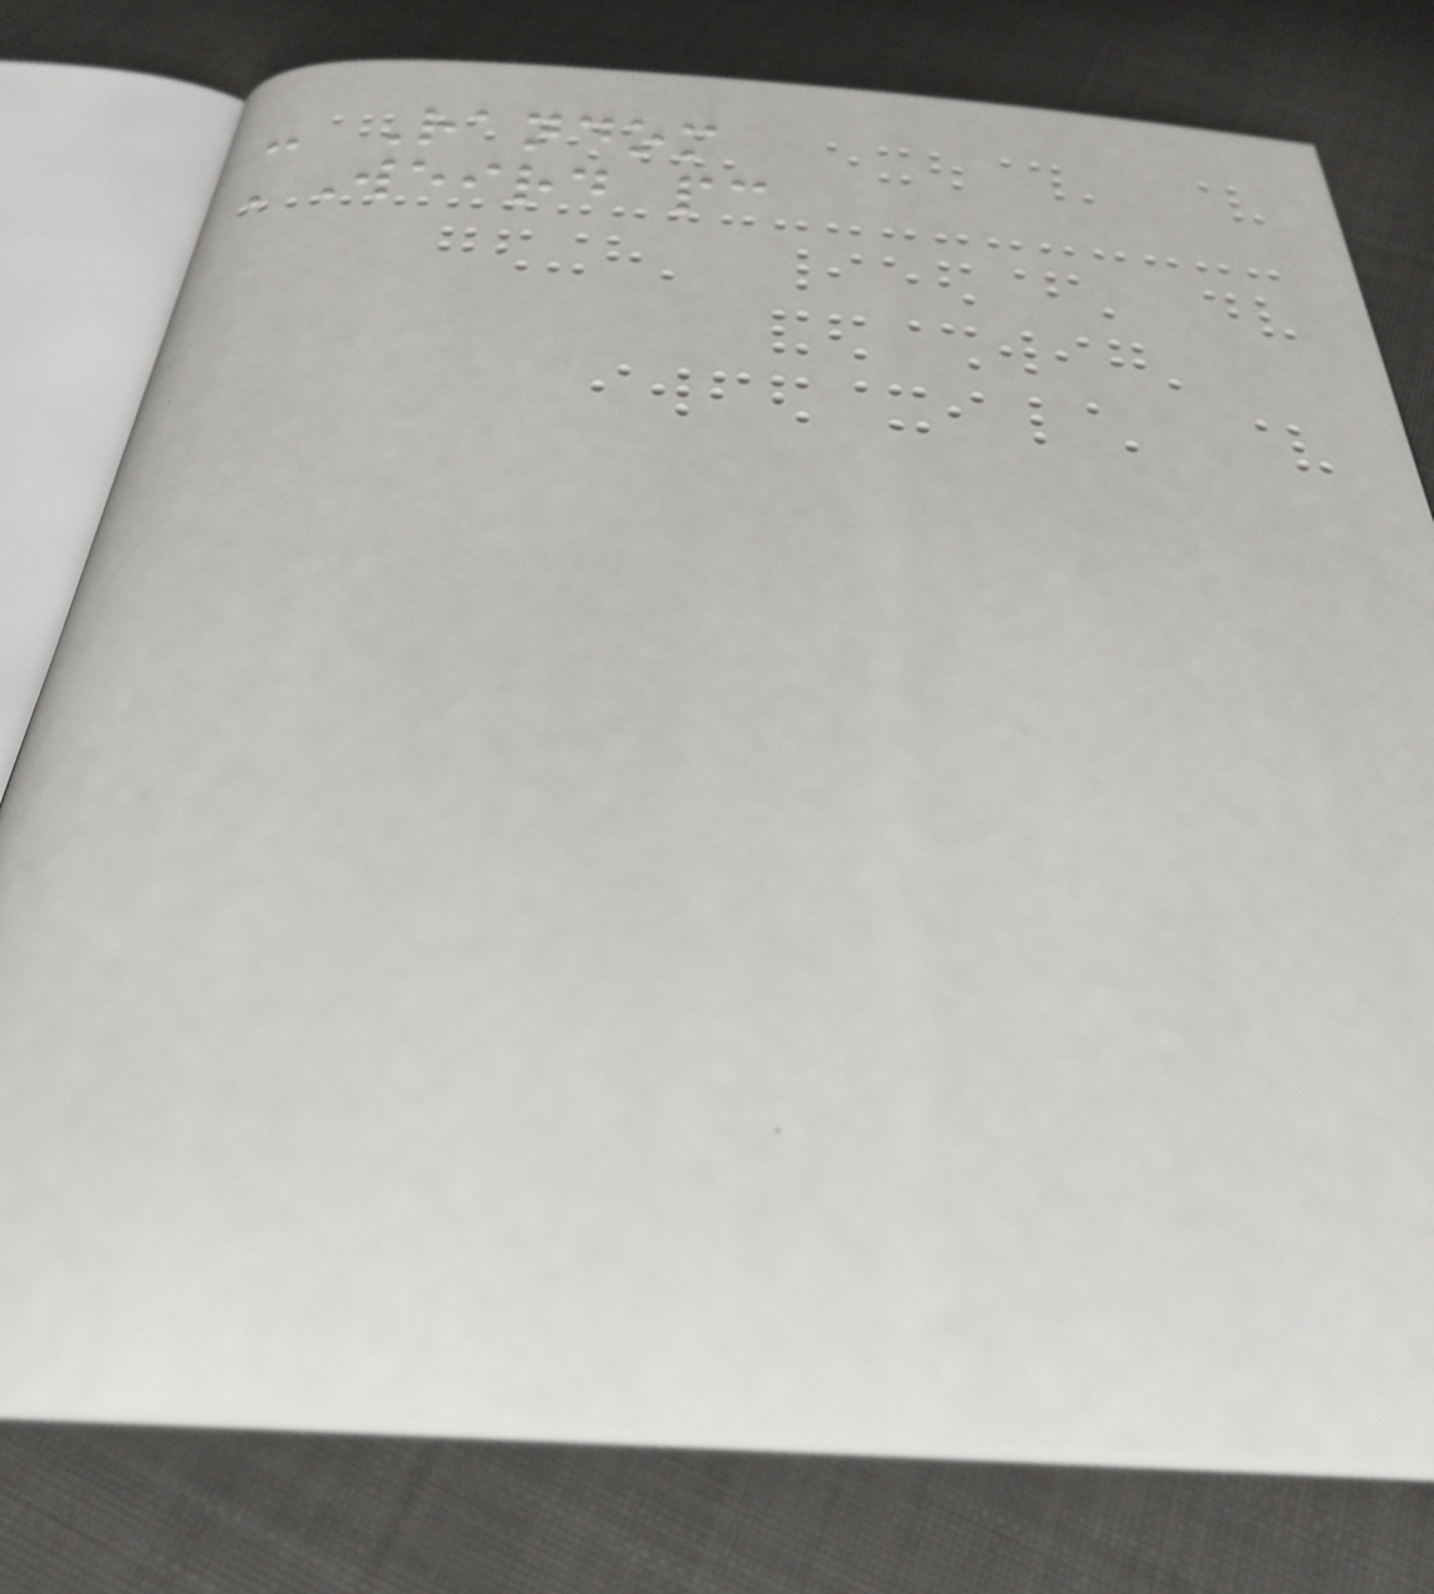- Random
'Weird pc
